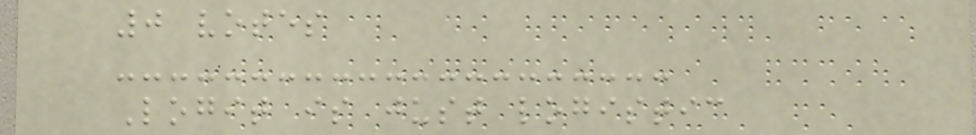0 votes
Logit is just logistic
